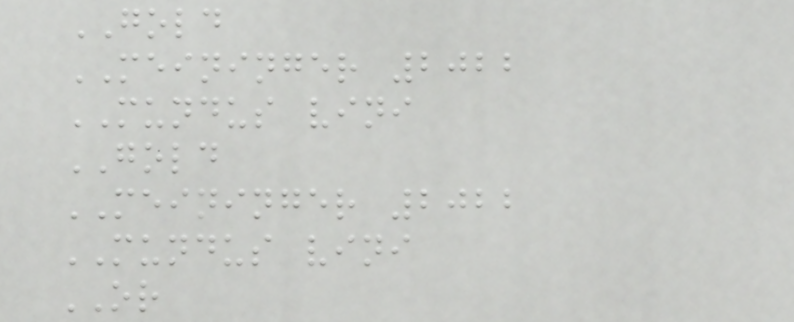GOLD
MEININGER 2022
MUNDUS vini
GOLD
MEININGER 2022
MUNDUS vini
OR
